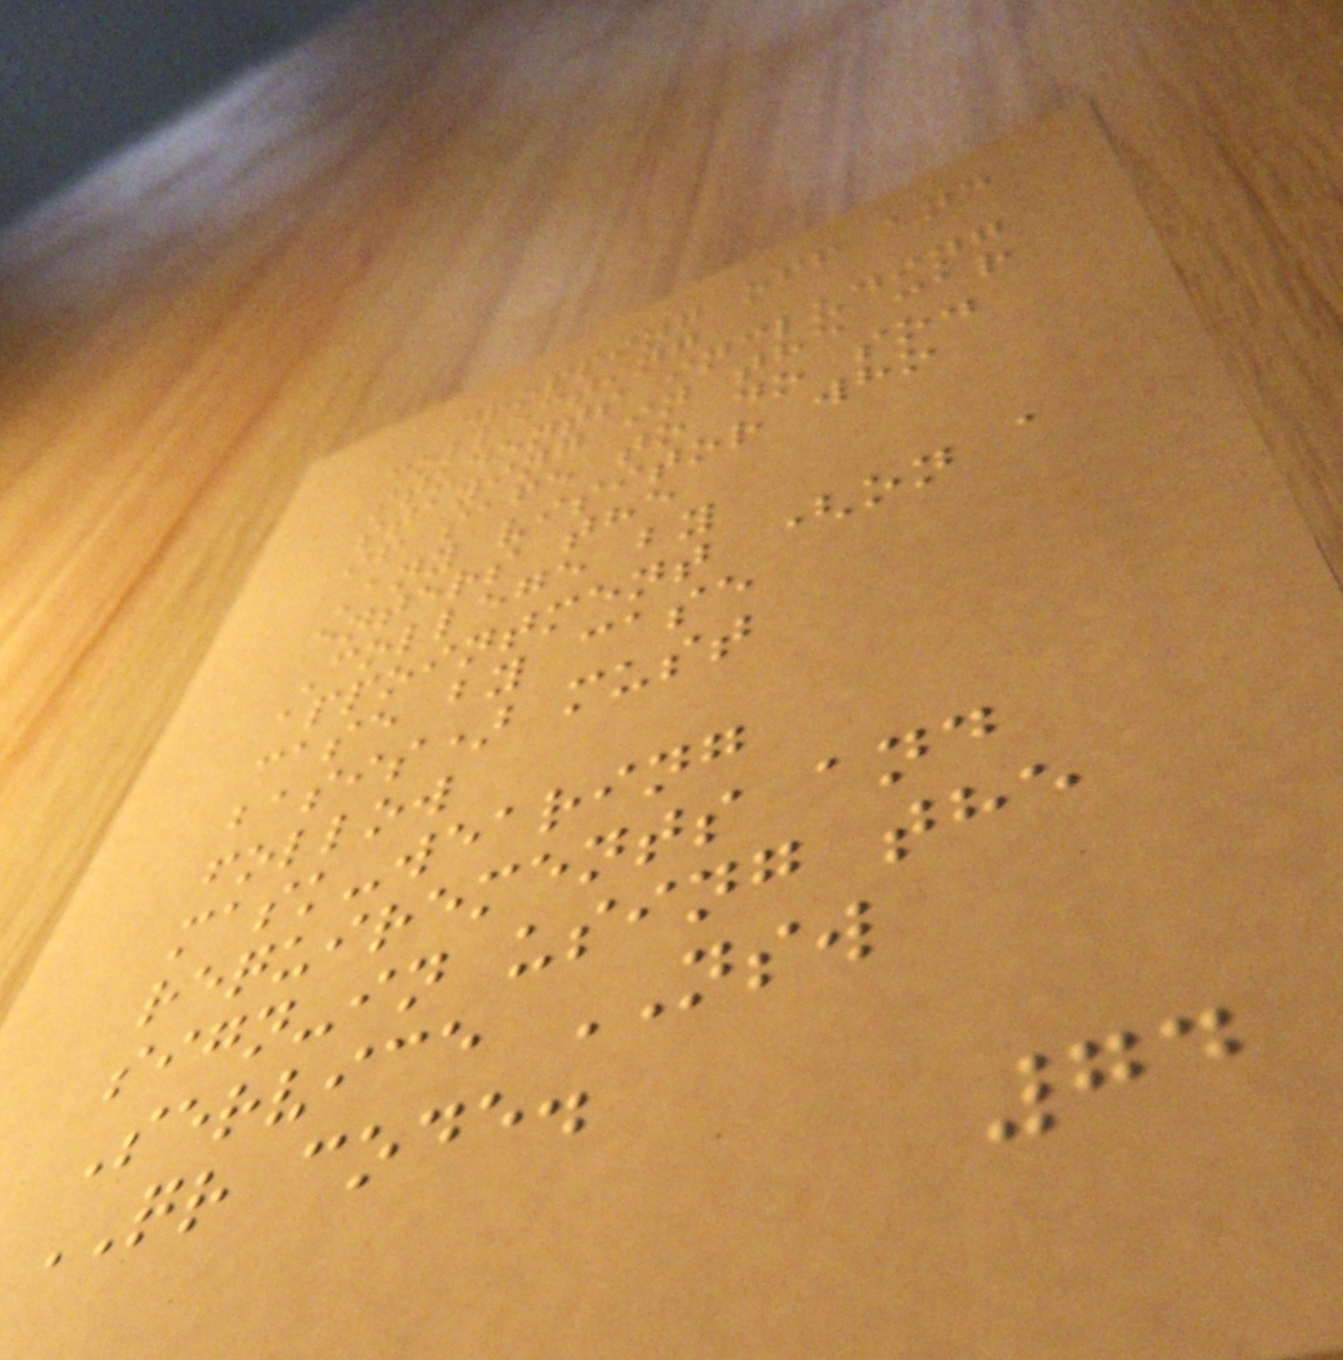dropping off and
collecting
students including
staying in the car
if safe to do so.
Any visitor who
enters the
College by
appointment (on a
case by case
basis) must
follow
mask-wearing
requirements and
sign-in using the
Service NSW
QR code.
74
